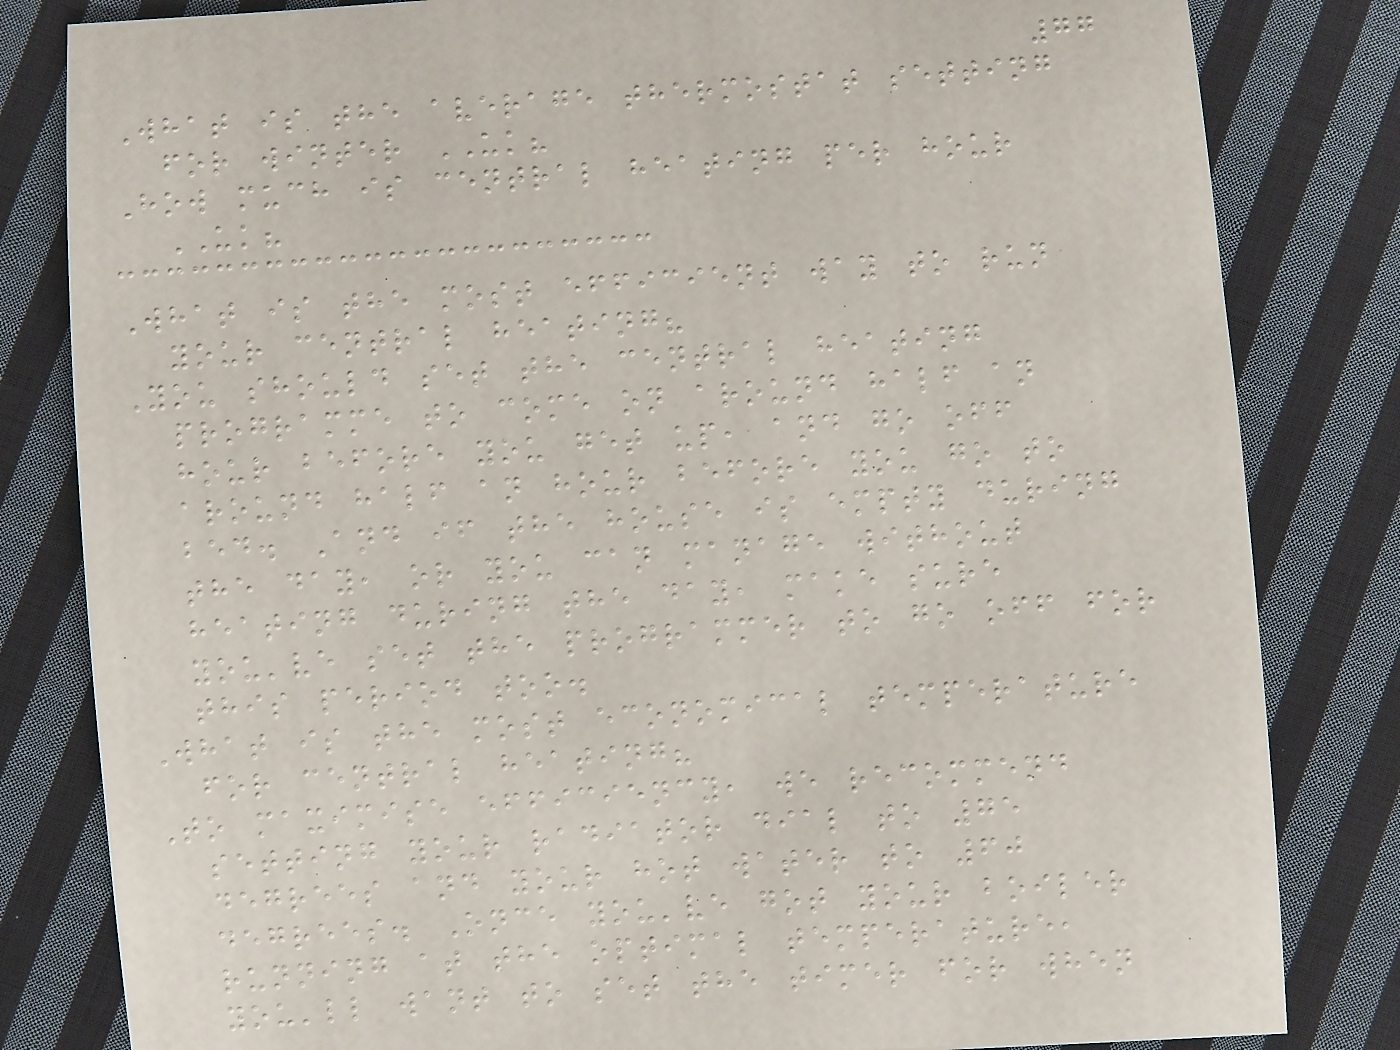77
What is the average thermostat setting
for winter UK?
How much is central heating per hour
UK?
What is the most efficient way to run
your central heating?
You should set the central heating
programme to come on around half an
hour before you get up, and go off
around half an hour before you go to
bed. And if the house is empty during
the day, or you can manage without
heating during the day, make sure
you've set the programmer to go off for
this period too.
What is the most economical temperature
for central heating?
To maximise efficiency, we recommend
setting your radiator dial to 75
degrees and your hot water to 60
degrees. Once you've got your boiler
running at the optimal temperature,
you'll want to set the timer for when
